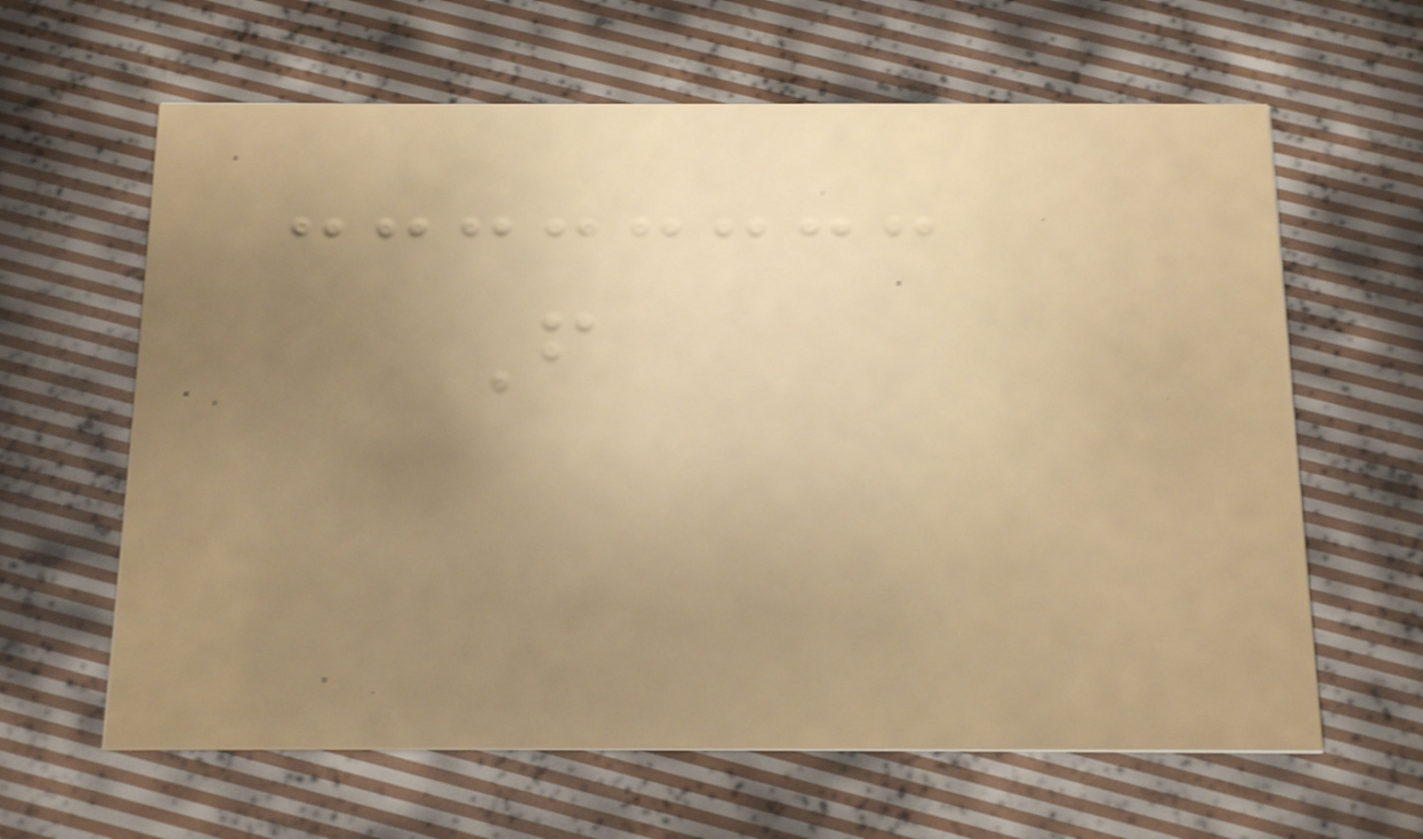From
